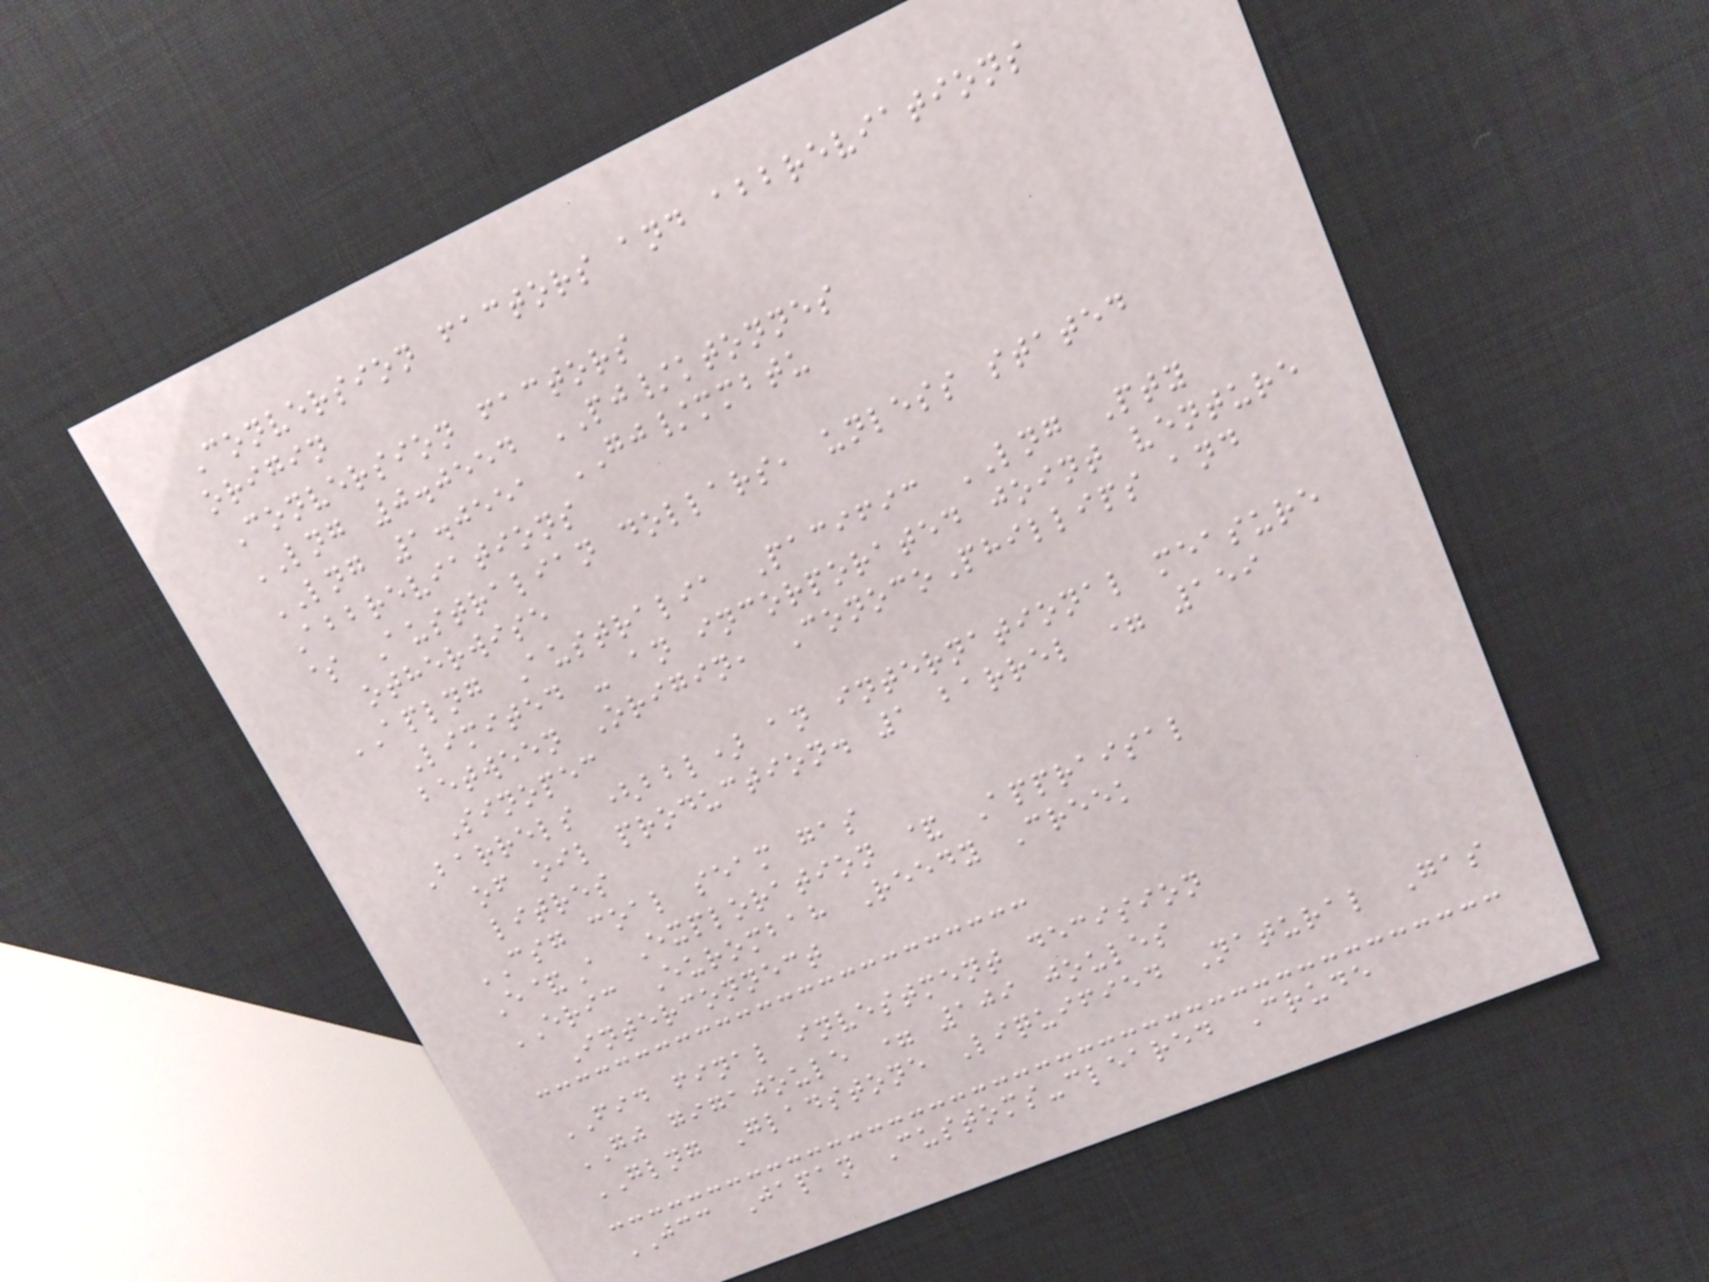Conversion factors and abbreviations
origin
Conversion factors
LNG 0.0554 PJ/ktonnes
LNG 1.0551 GJ/mmbtu
Abbreviations
$ Australian dollars, unless stated
otherwise
APLNG Australia Pacific LNG Pty
Limited - an incorporated joint venture
between Origin, ConocoPhillips and
Sinopec
Barrels (bbl) an international measure
of oil production. 1 barrel = 159
litres
CSG coal seam gas
E&A Exploration & Appraisal
ERIC Eurombah Reedy Creek
Interconnect
FID final investment decision
GJ gigajoule = 109 joules
GLNG Gladstone Liquified Natural Gas
JCC Japan Customs-cleared Crude
